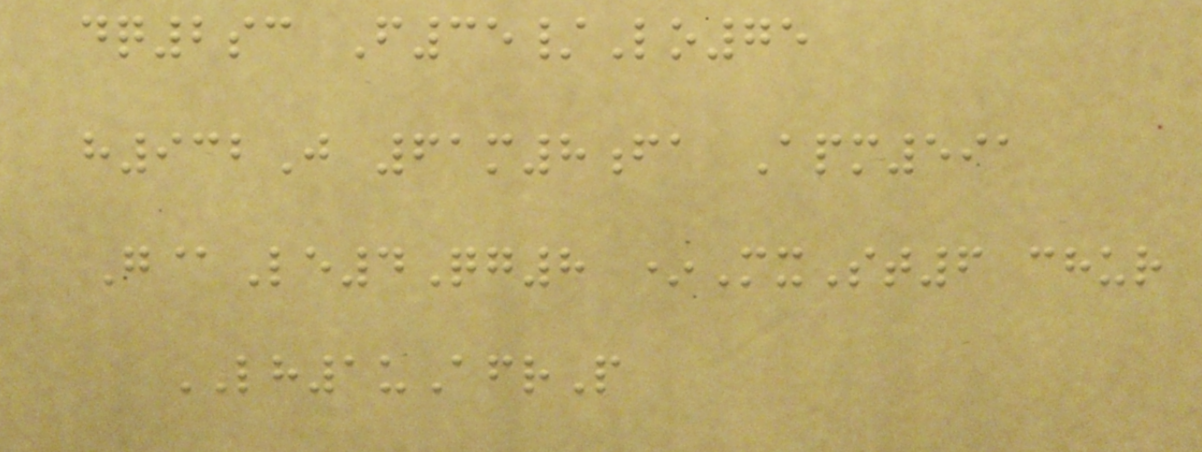dq2sc F35/Lo75
h932J 61m8fa Apm591
G@Le4Qg8 *MxSt6 chur
LH1uAfrP
